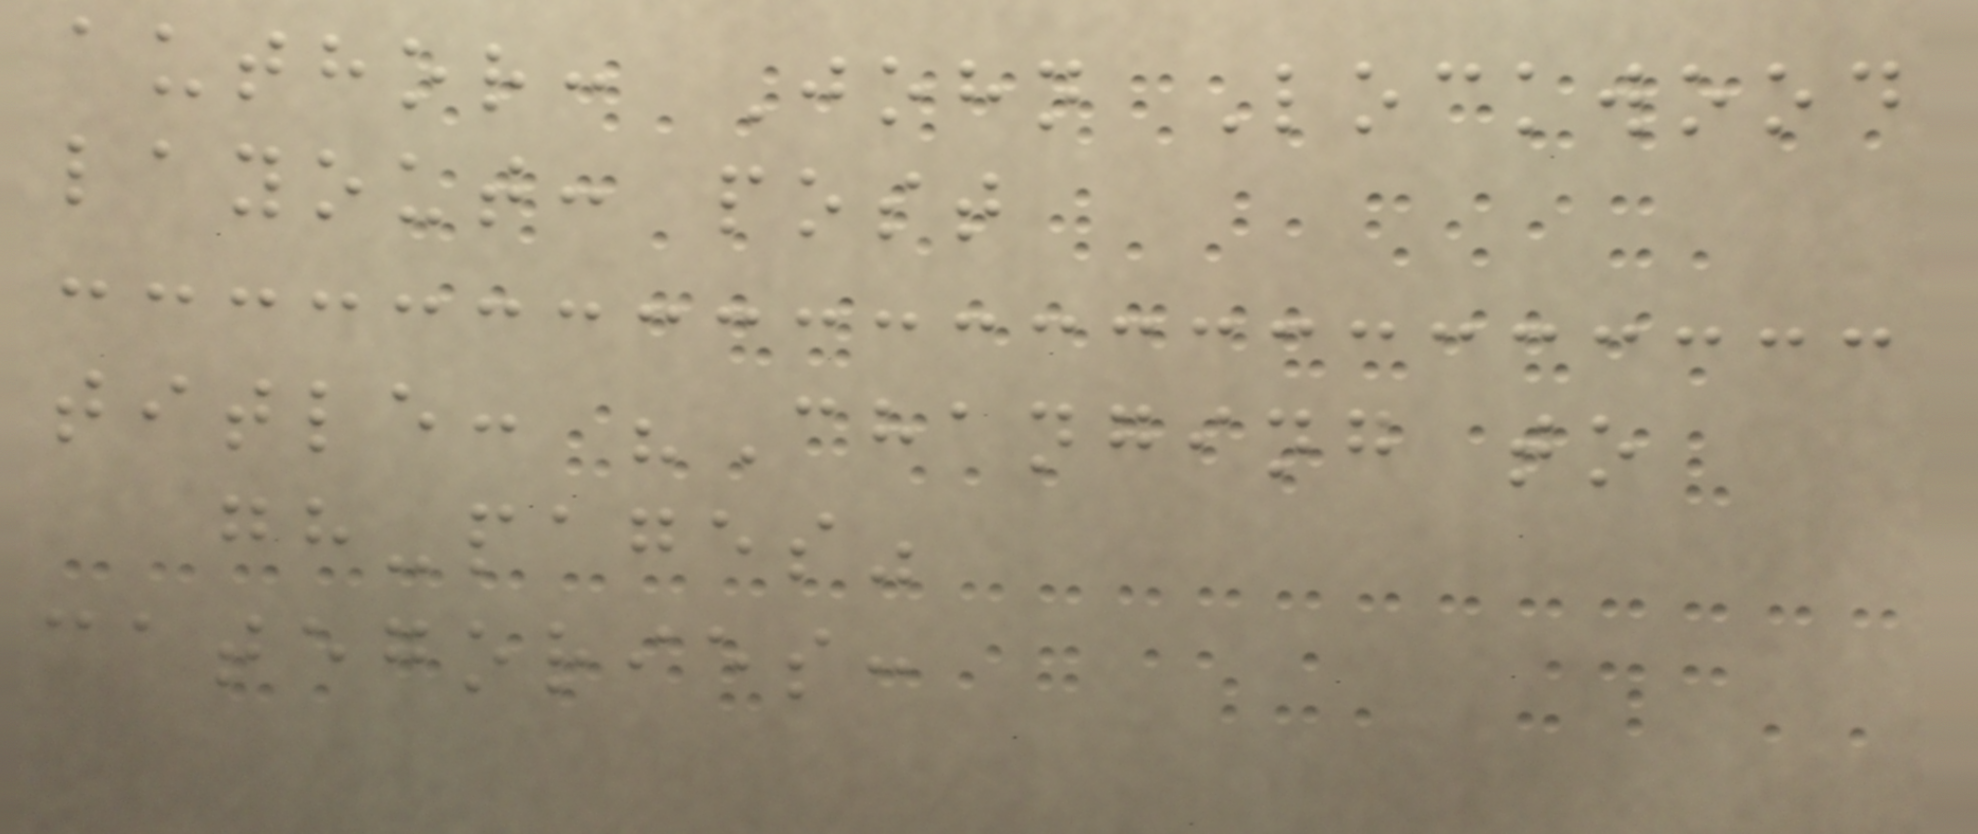author: John Lockwood
layout: post
title: "Changing to
gh-pages"
categories:
